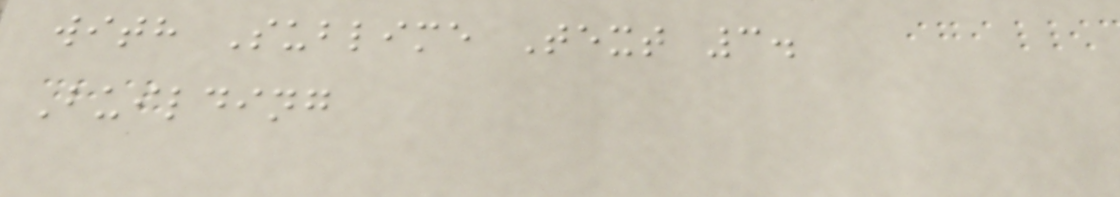with Sublime Text 3.
Building
